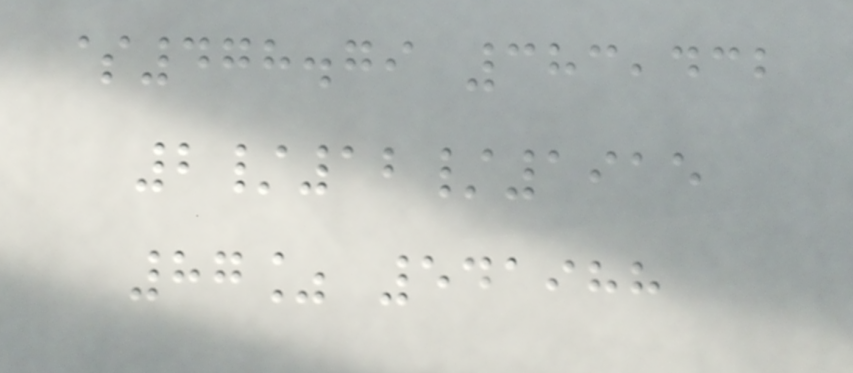$478.79 383,432
2/12/1915
87% 541988
